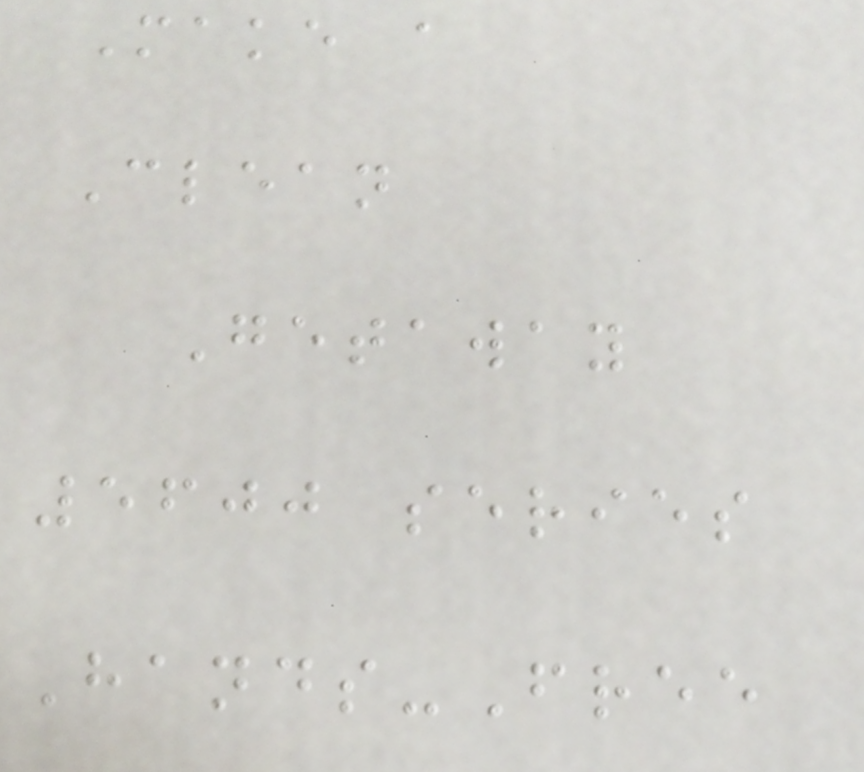Make a
Clean
Getaway
5600 series
Hands-Free
